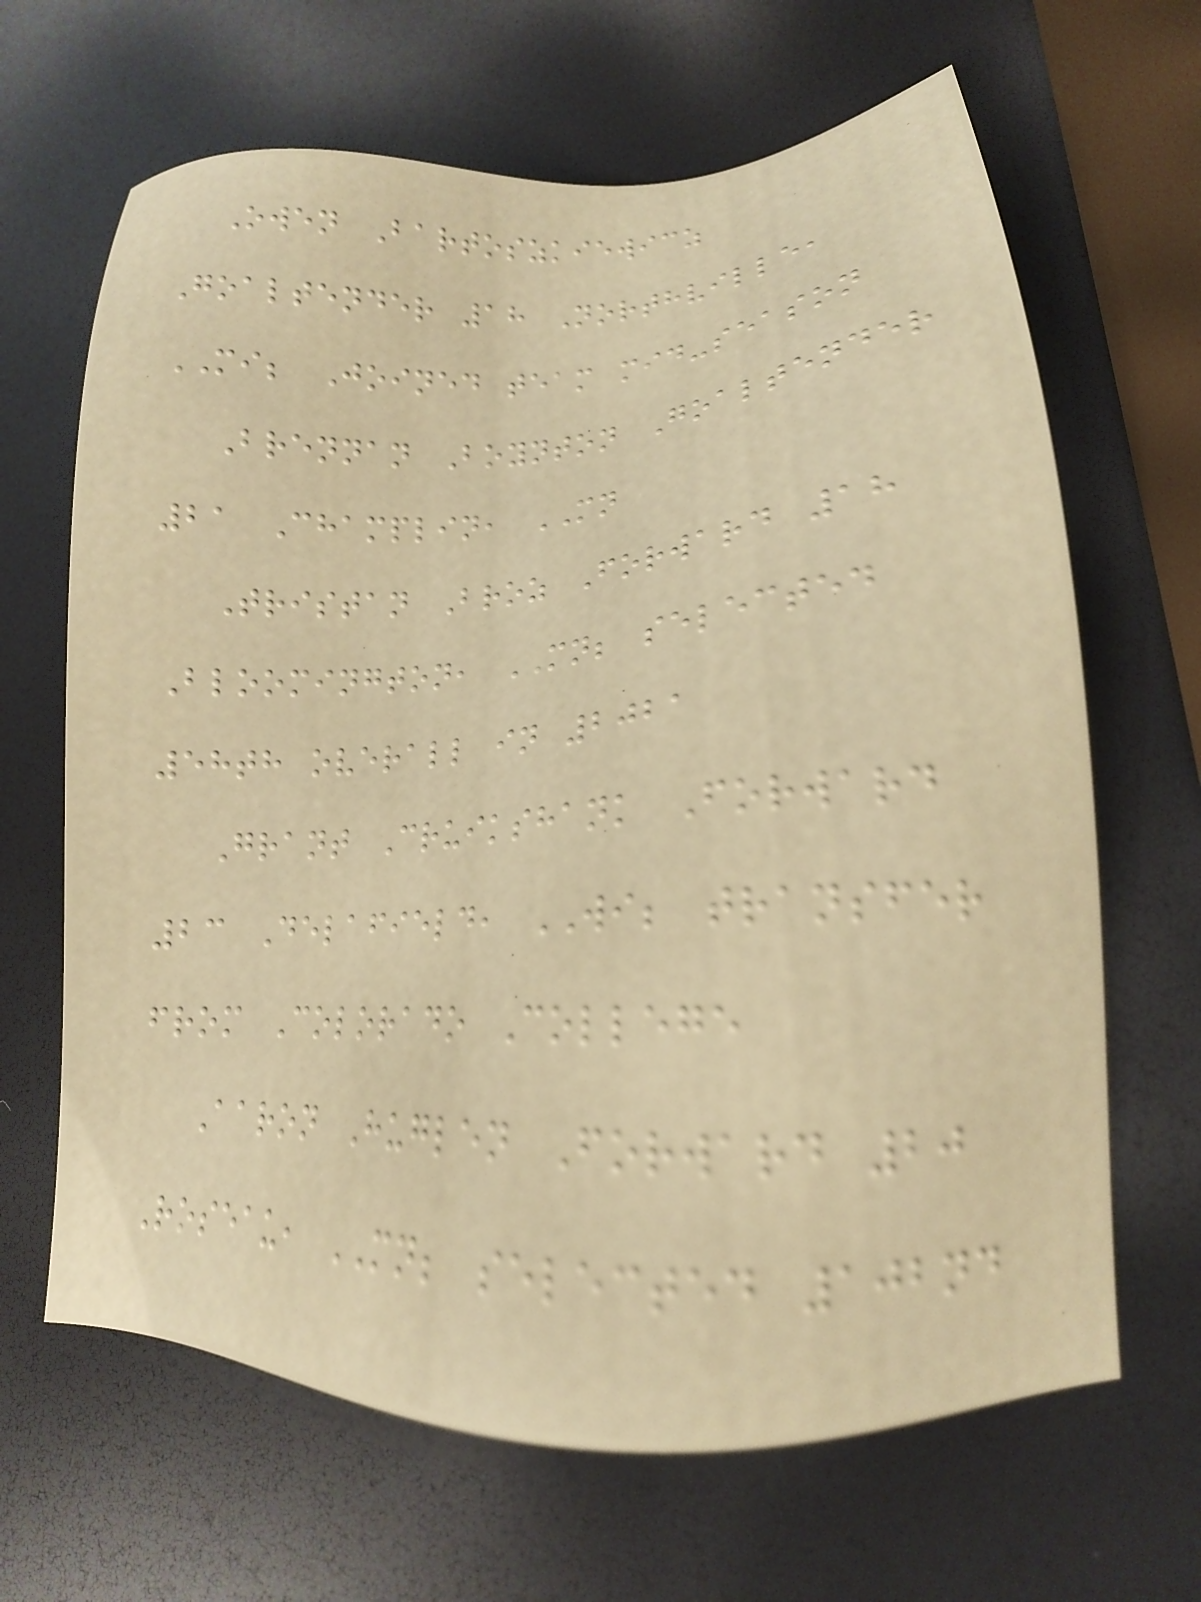Owen Bartoszkiewicz
Goaltender 18 Northville,
MI; Joined team mid-season
Brennan Boynton Goaltender
21 Champlin, MN
Tristan Broz Forward 18
Bloomington, MN; selected
58th overall in 2021
Grant Cruikshank Forward
23 Delafield, WI; transfer
from Colorado College
Aaron Huglen Forward 20
Roseau, MN; selected 102nd
